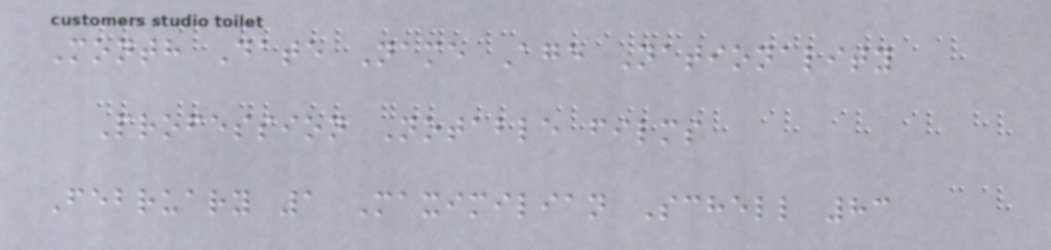Month Date Name Age Nationality
Profession Notable films
February 1 Maximilian Schell 83
